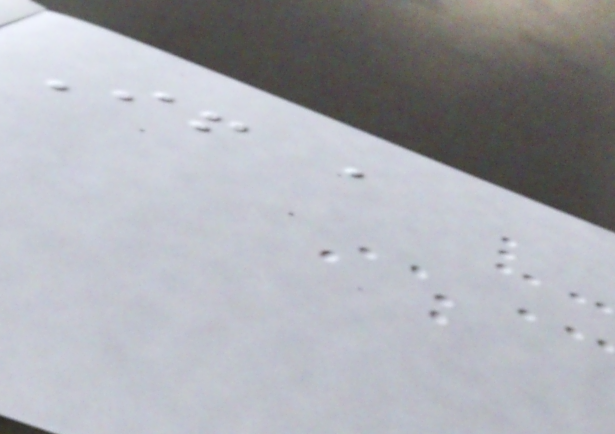If a
